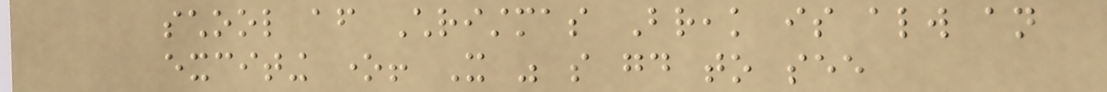school after Christmas Break is always an
exciting one! It was so good to see
